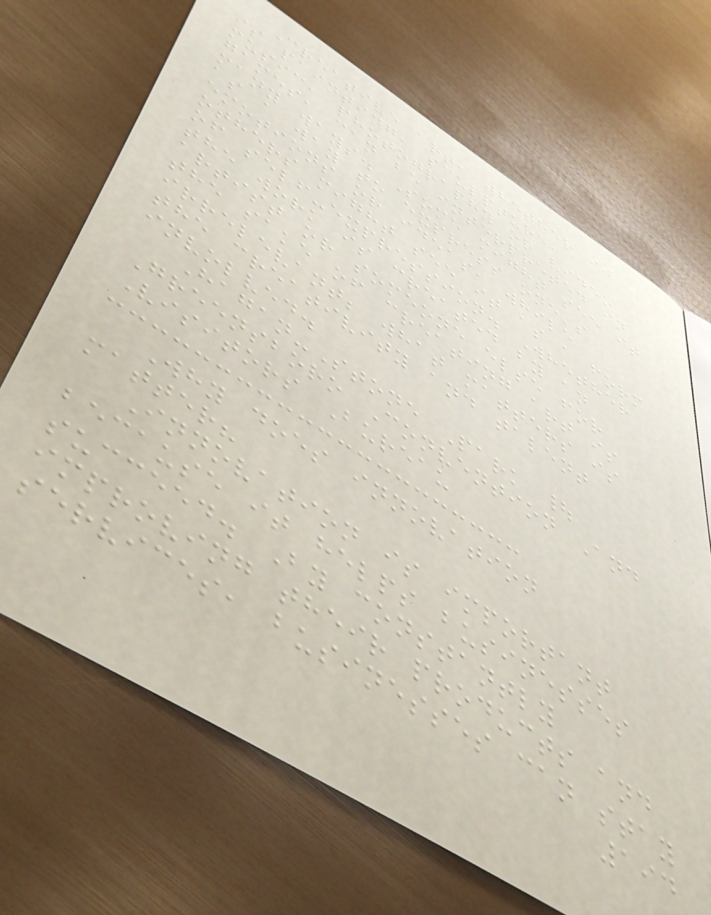Creative art, whether it
is painting, sculpture,
music, photography or video
games, can be interpreted in
many ways. Some might see it
as a way to express one's
emotions or ideas, while
others might see it as a form
of self-expression. Whether
the work is created by an
artist or someone else for
the sake of creating art is
irrelevant; what matters is
the creativity and talent
involved.
Hagan-Stone Park |
Greensboro Convention And
Visitors Bureau
Why does innovation
matter?
Innovation is important
because it helps businesses
succeed. By constantly
improving their products and
services, businesses can stay
194
